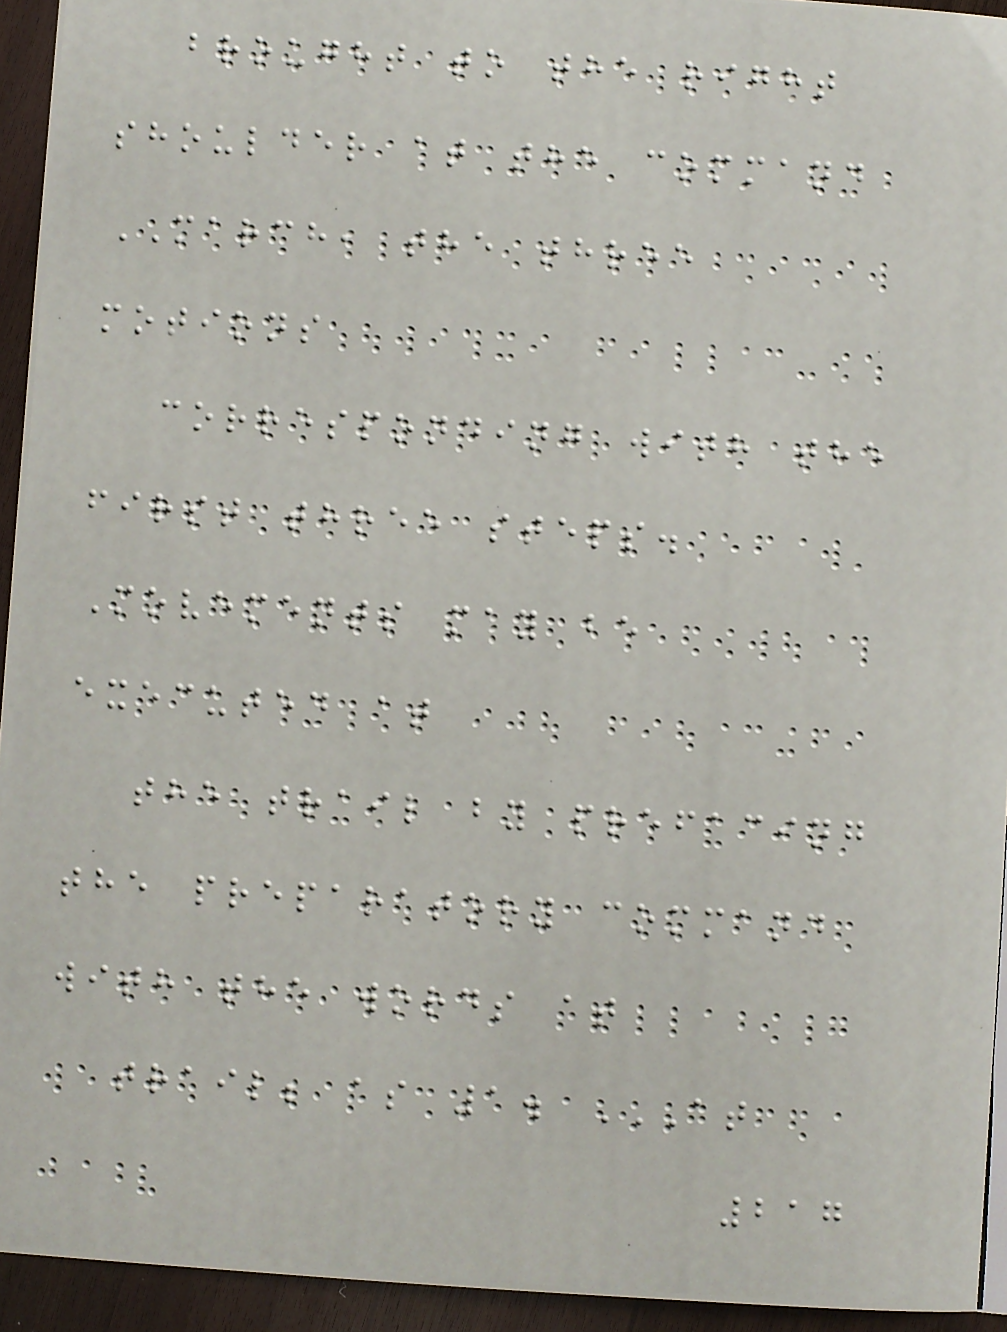brought to the right
shoulder at the command
MARCH, the three
motions
corresponding with the
first three steps.
Movements may be
executed at
the trail by prefacing
the preparatory command
with the words at
trail; as 1. AT
217
